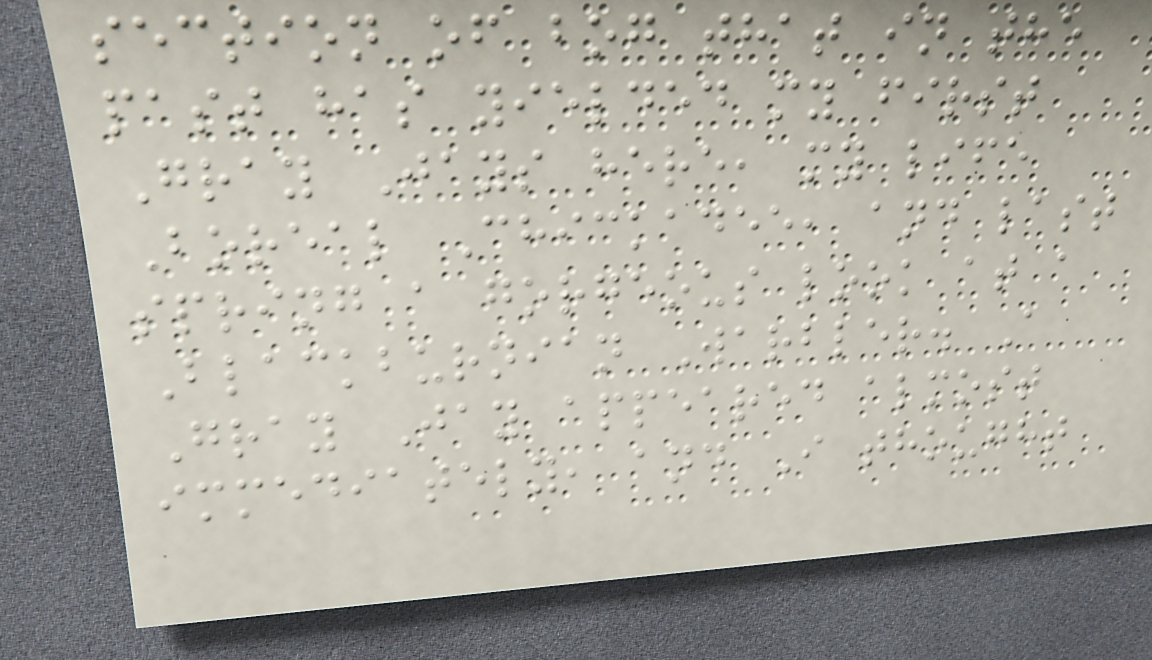section of bog that in the
past has yielded my first
Gray Jays here, my life
Boreal Chickadee, and last
spring a gorgeous look at a
Blackburnian Warbler. A
Gray Jay appeared almost
immediately, and I thought
